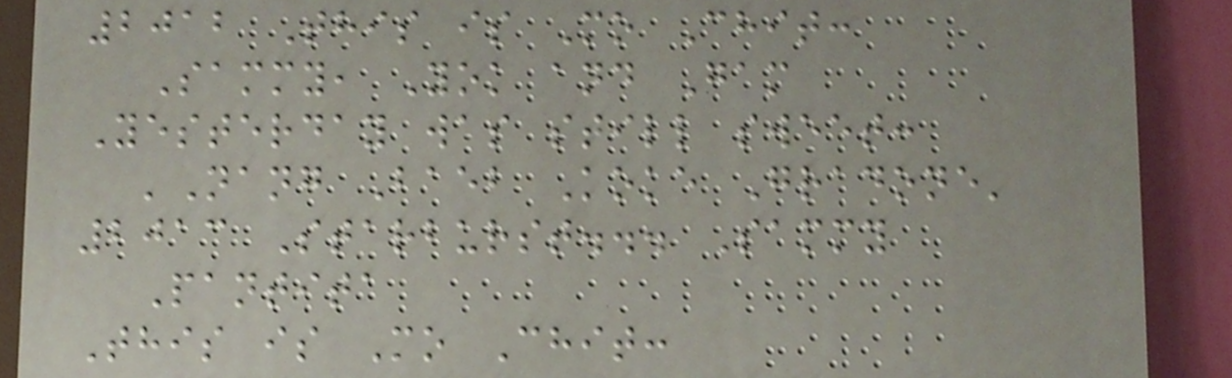2012 This is Mo Chit:
Sammy, Yok and Gam
Yesterday was still sweet:
'Nang Baeb Koke Gradone'
2013 Starburst... Sammy
Pantita
This is Mo Chit:
